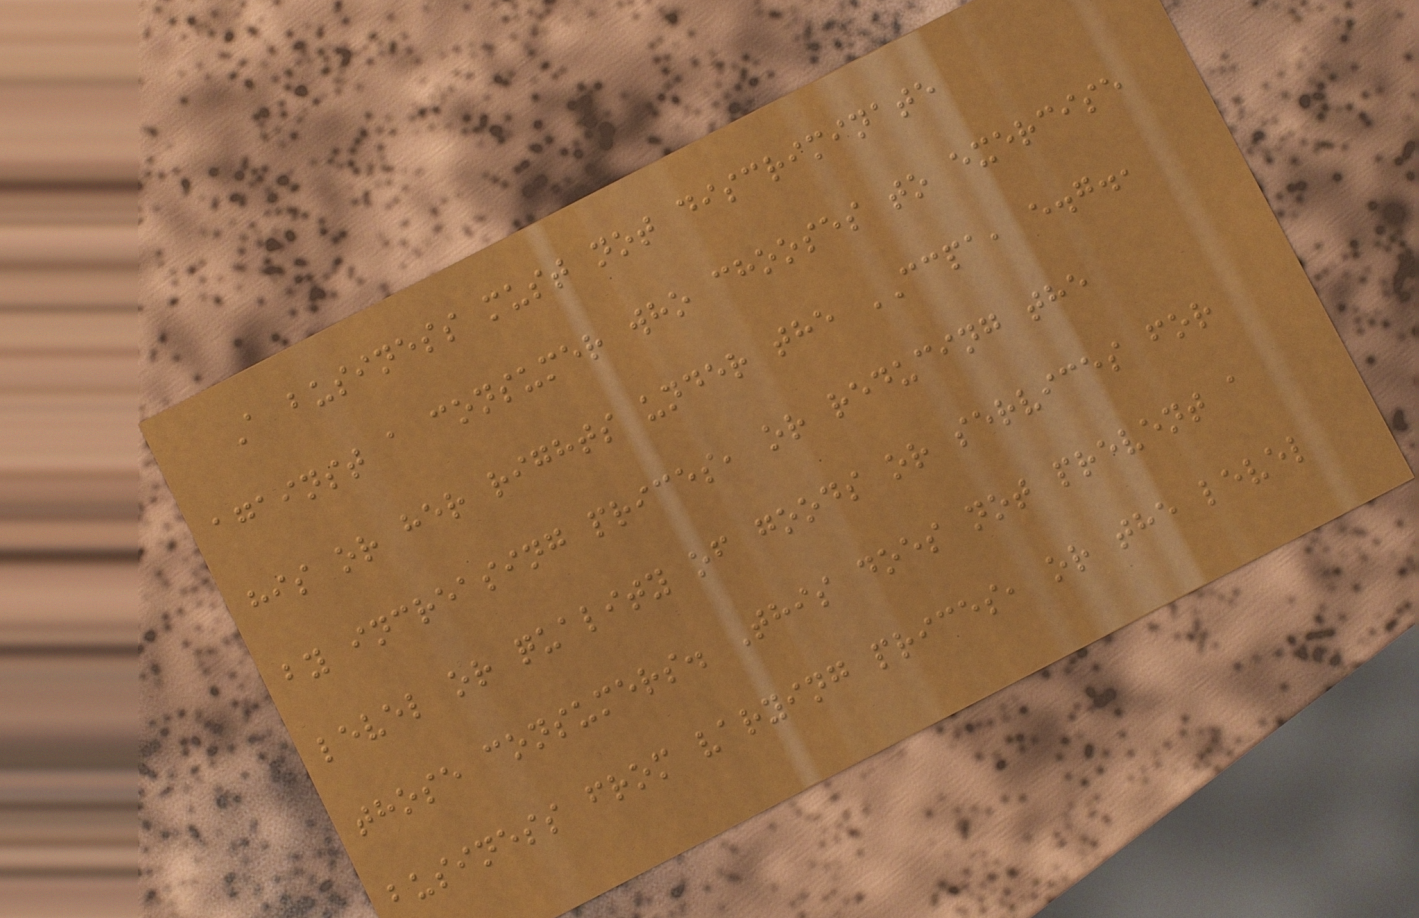A business must not discriminate
against a consumer who chooses to exercise
his or her rights under the CCPA, e.g.,
by increasing prices, or reducing the
level or quality of goods or services for
those consumers. This does not prevent a
business from varying prices, or the level
